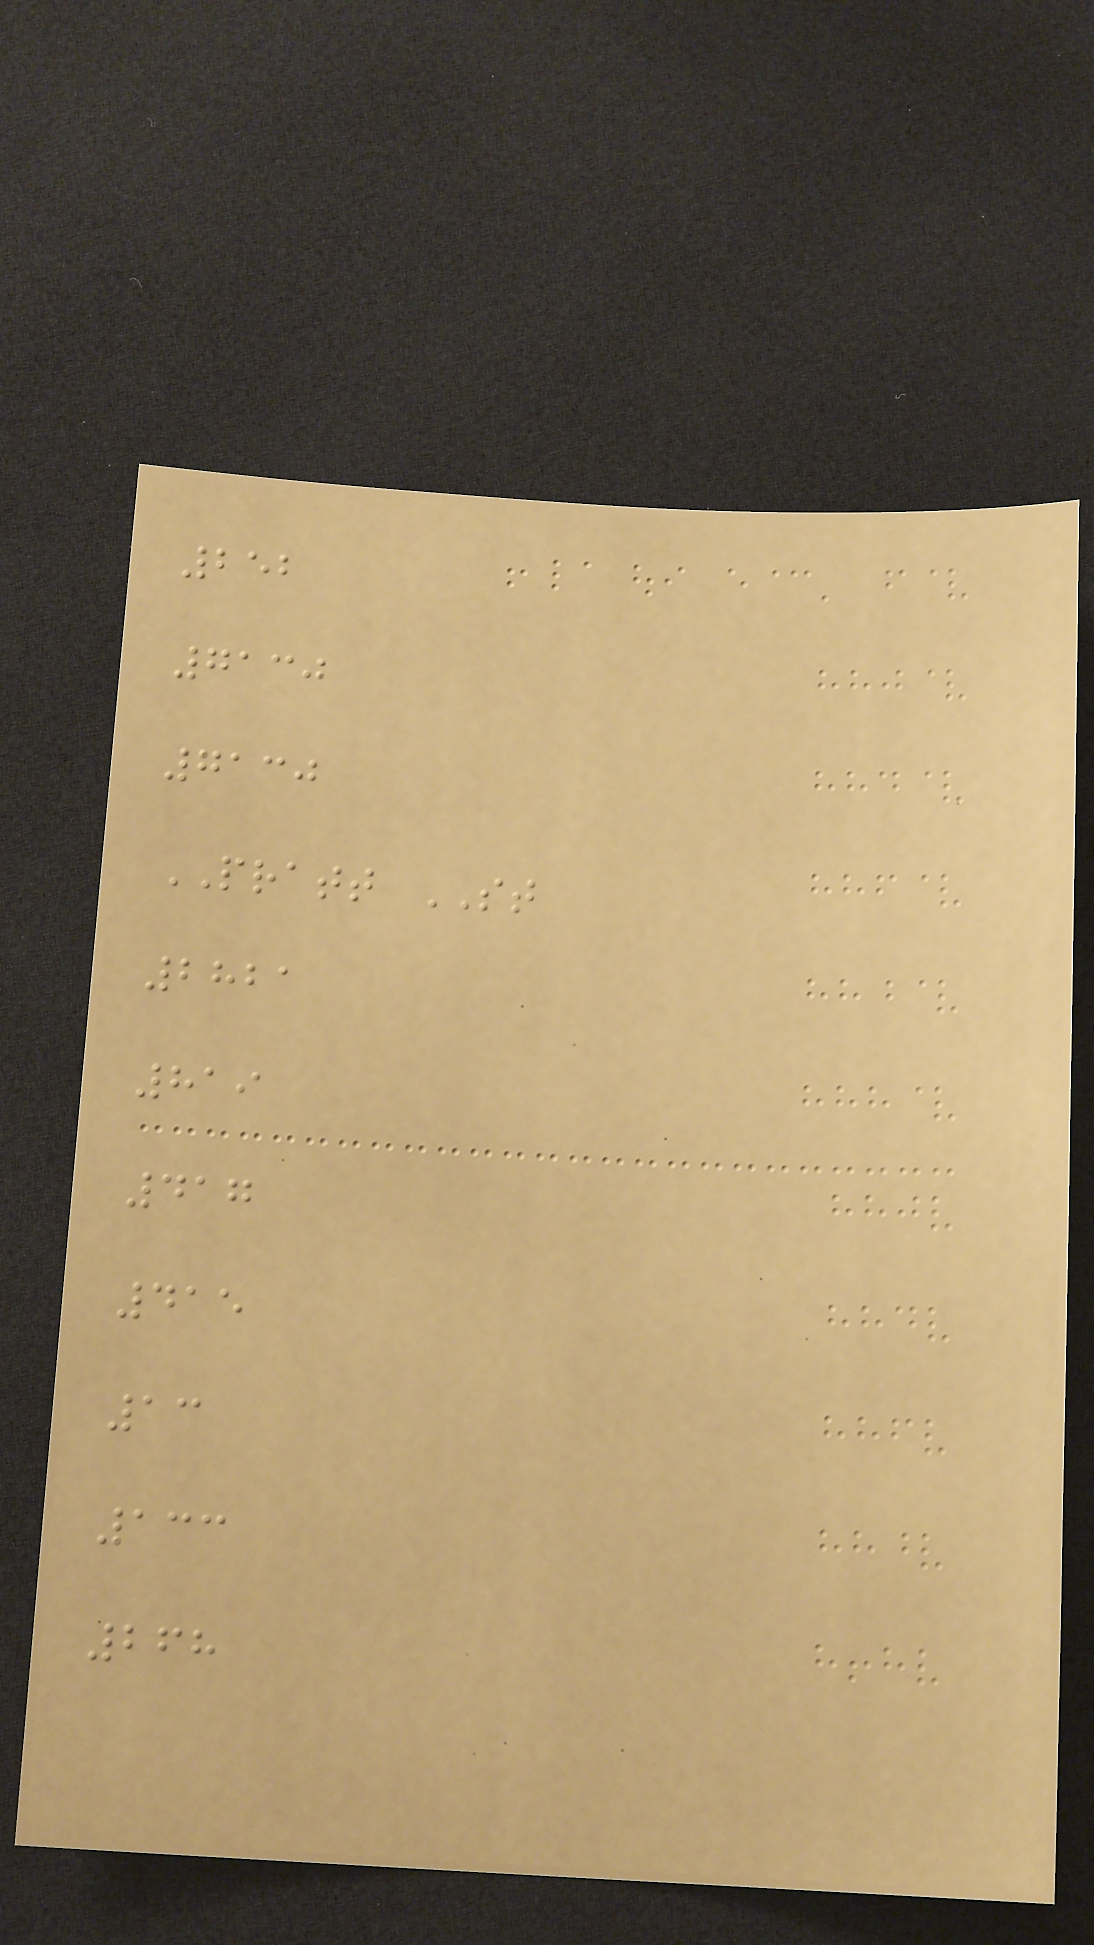252
7130
7130
PRATT ST
2821
819
417
415
13
133
268
